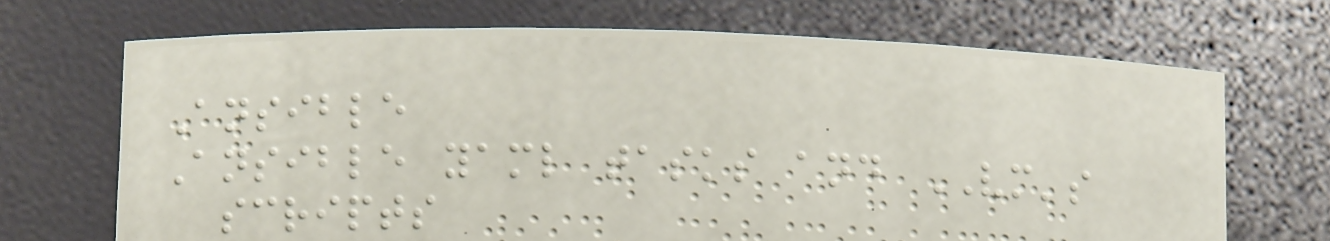Ansible
Ansible yaml tasks and VM's
scripts
